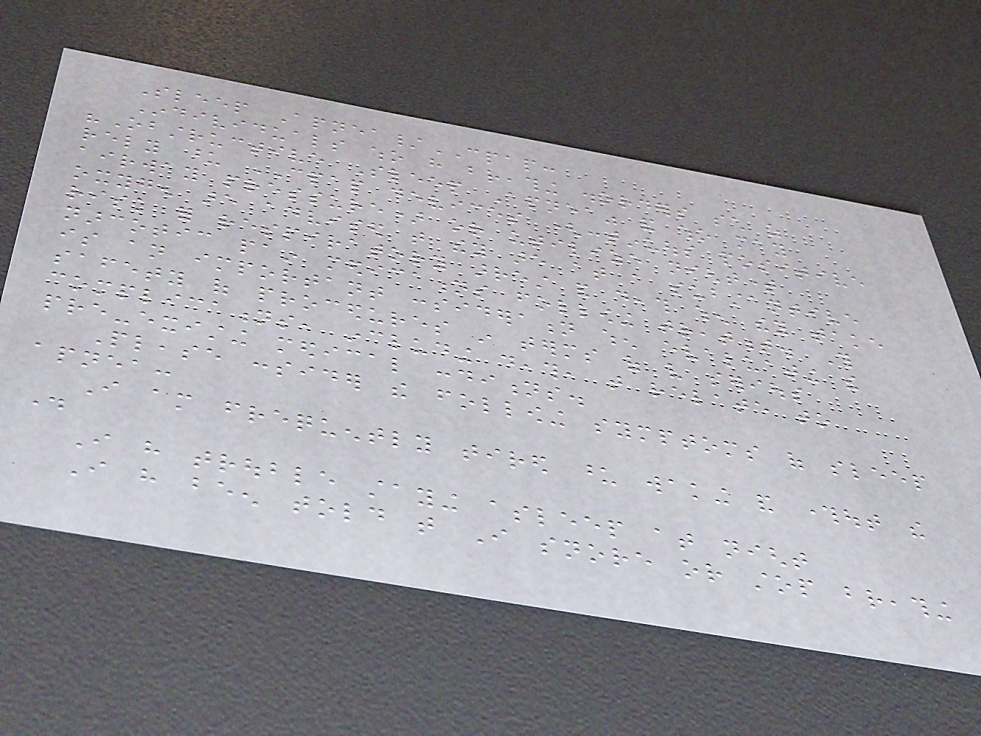Sleep Apnea/CPAP:
Individuals who have breathing disorders such as
"Obstructive Sleep Apnea" and who may
rely upon CPAP devices (continuous positive
airway pressure) or utilize nighttime
oxygen are advised that they are at a substantive
risk for respiratory arrest and death when they take
narcotic pain medications following treatment. This
is an important consideration when evaluating the
safety of procedures in terms of very serious
complications, including death, that relate to
pre-existing medical conditions.
Please consider the following symptoms of sleep
apnea:
I am frequently tired upon waking and throughout the
day
I have trouble staying asleep at night
I have been told that I snore or stop breathing
